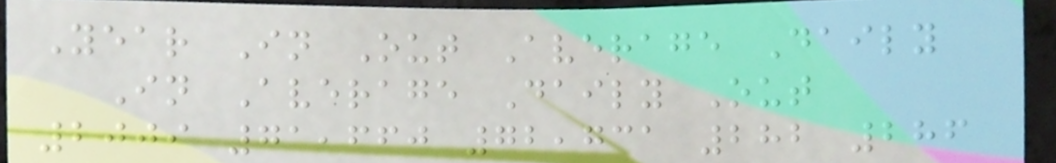Year In Out Average Daily
In Average Daily Out
2009 71,660 72,731 282 286
